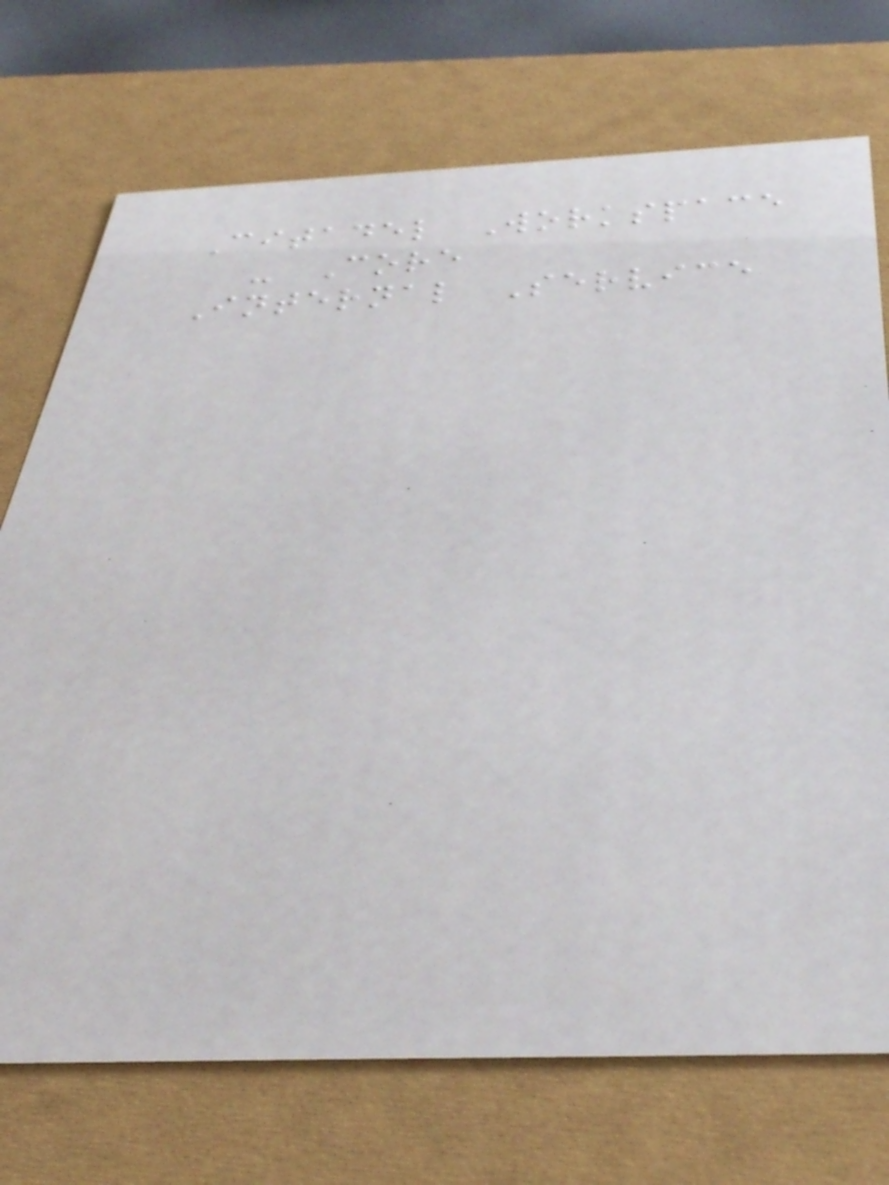Citadel Workspace
- Core
Internal Service
